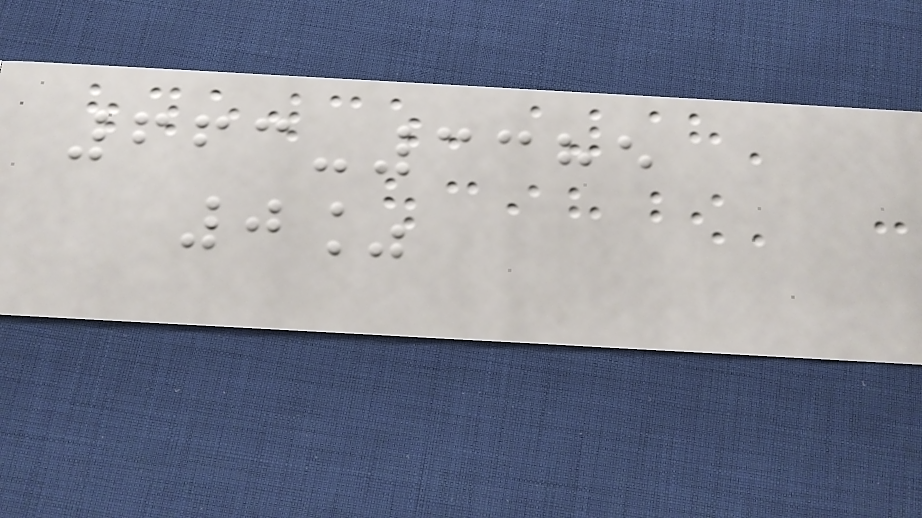663-3385
0%
